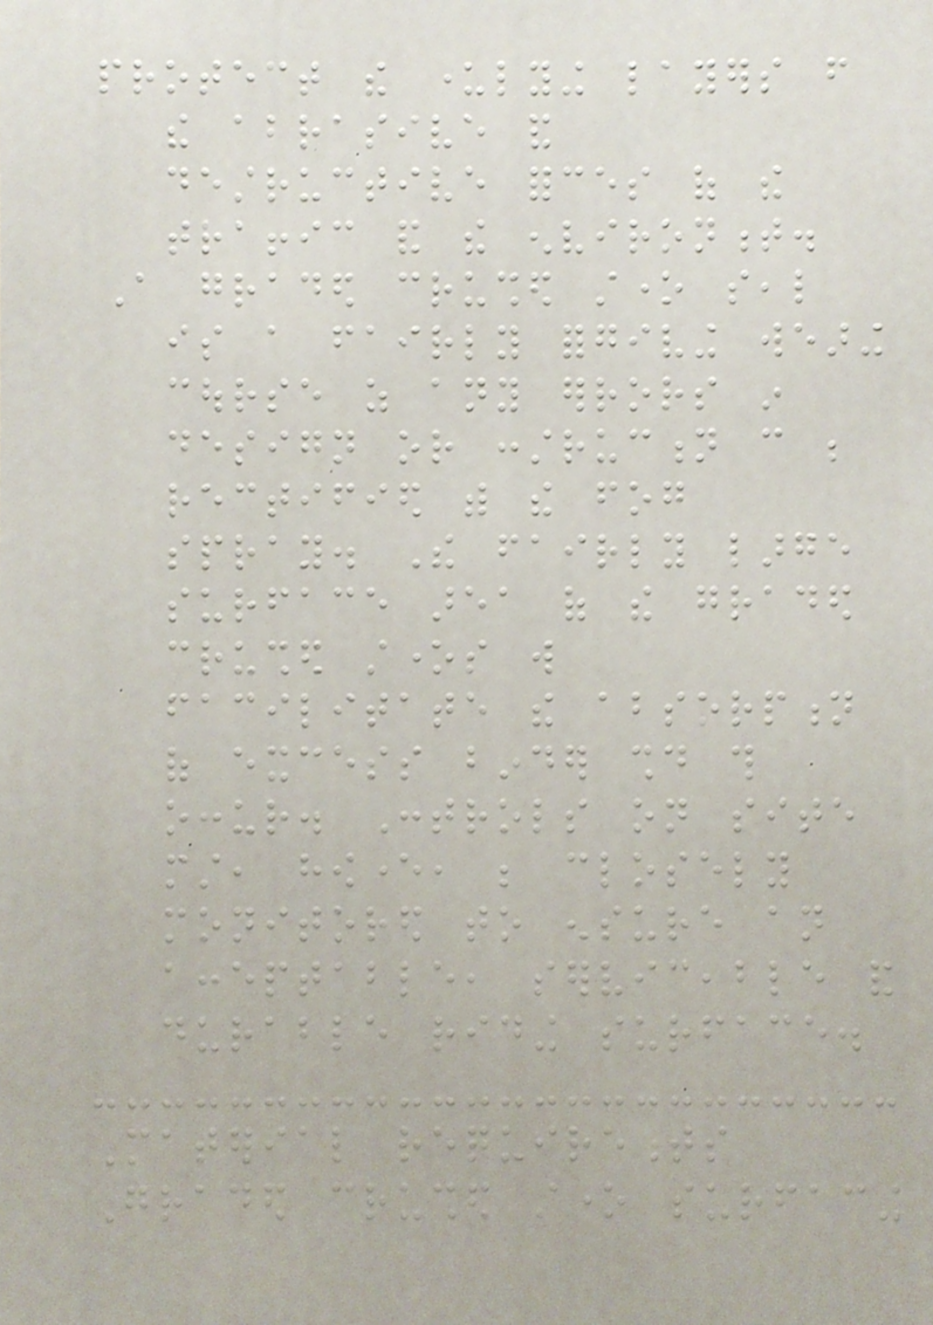protect the underlying layers from
the abrasive and
destructive forces of the
traffic and the environment.
A graded crushed stone seal
is a fairly forgiving wearing
course as any errors in
design or construction can be
rectified with the fog
spray. The fairly large
surface area of the graded
crushed stones will
facilitate the absorption
of excess binder should this
occur. Controls on site
must, however, be closely
monitored to ensure an
acceptable, serviceable and
durable riding surface.
Material requirements
Graded crushed stone surfacing
